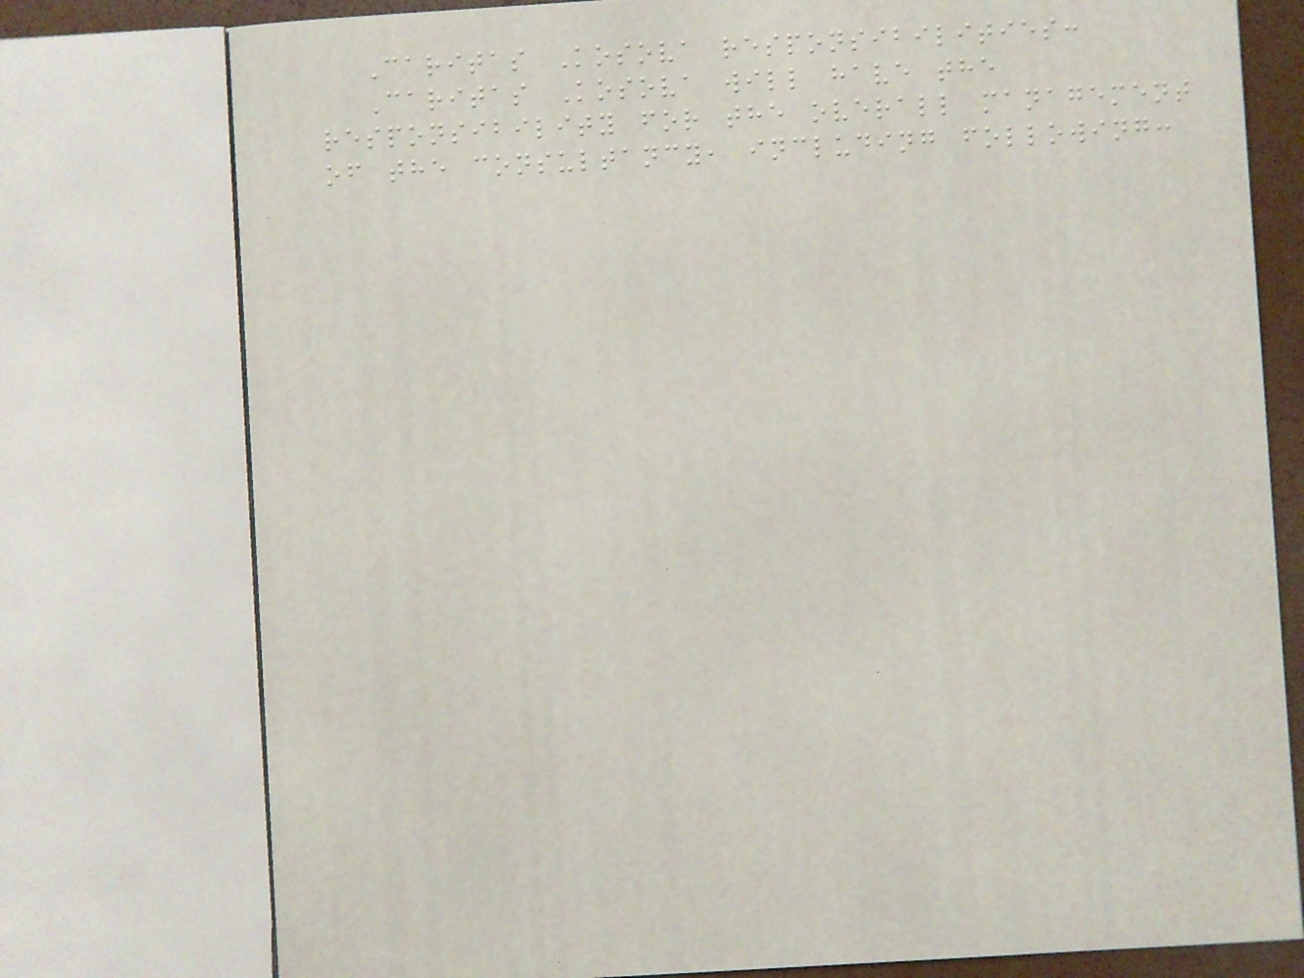Caritas Kosova responsibilities:
Caritas Kosova will have the
responsibility for the overall management
of the consultancy, including following:
